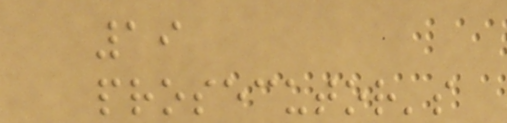19
prosecutor's
